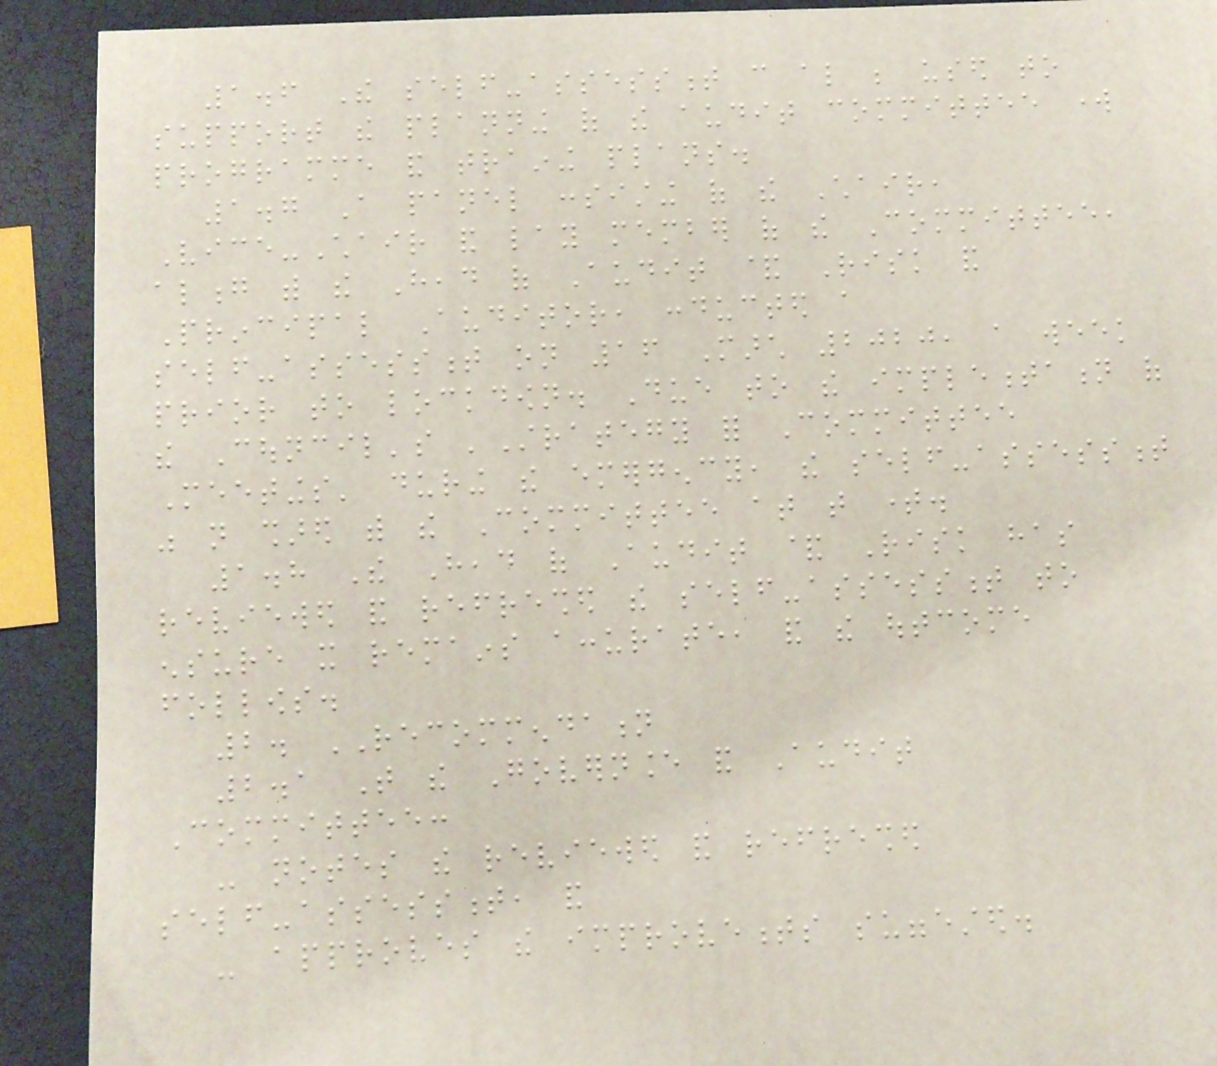1.6 The self-assessment can also be used to
support the planning of the audit committee work
programme and training plans.
1.7 A panel consisting of the Chair,
Vice-Chair and lay member of the Committee,
along with the Head of Audit & Risk and
Principal Auditor, conducted a
self-assessment on 16 March 2020, a week
prior to lockdown. Due to the implementation of
the Council's 'Strategy for Committee
Meetings' during the emergency, the self-assessment
was not shared with the Committee at that time.
1.8 The Head of Audit & Risk has
reviewed and refreshed the self-assessment to
ensure it remains accurate, and the outcome
follows.
2. RECOMMENDATION
2.1 That the Governance and Audit
Committee:
- notes the reviewed and refreshed
self-assessment, and
- approves the improvements suggested.
